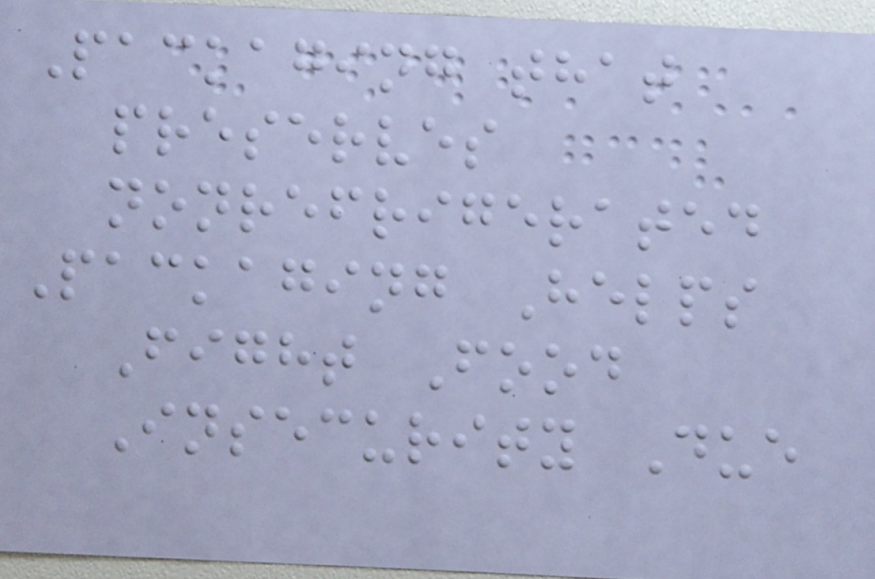Packaging that
preserves
nonrefrigerated
Packaging Helps
Fight Food
Insecurity Due
